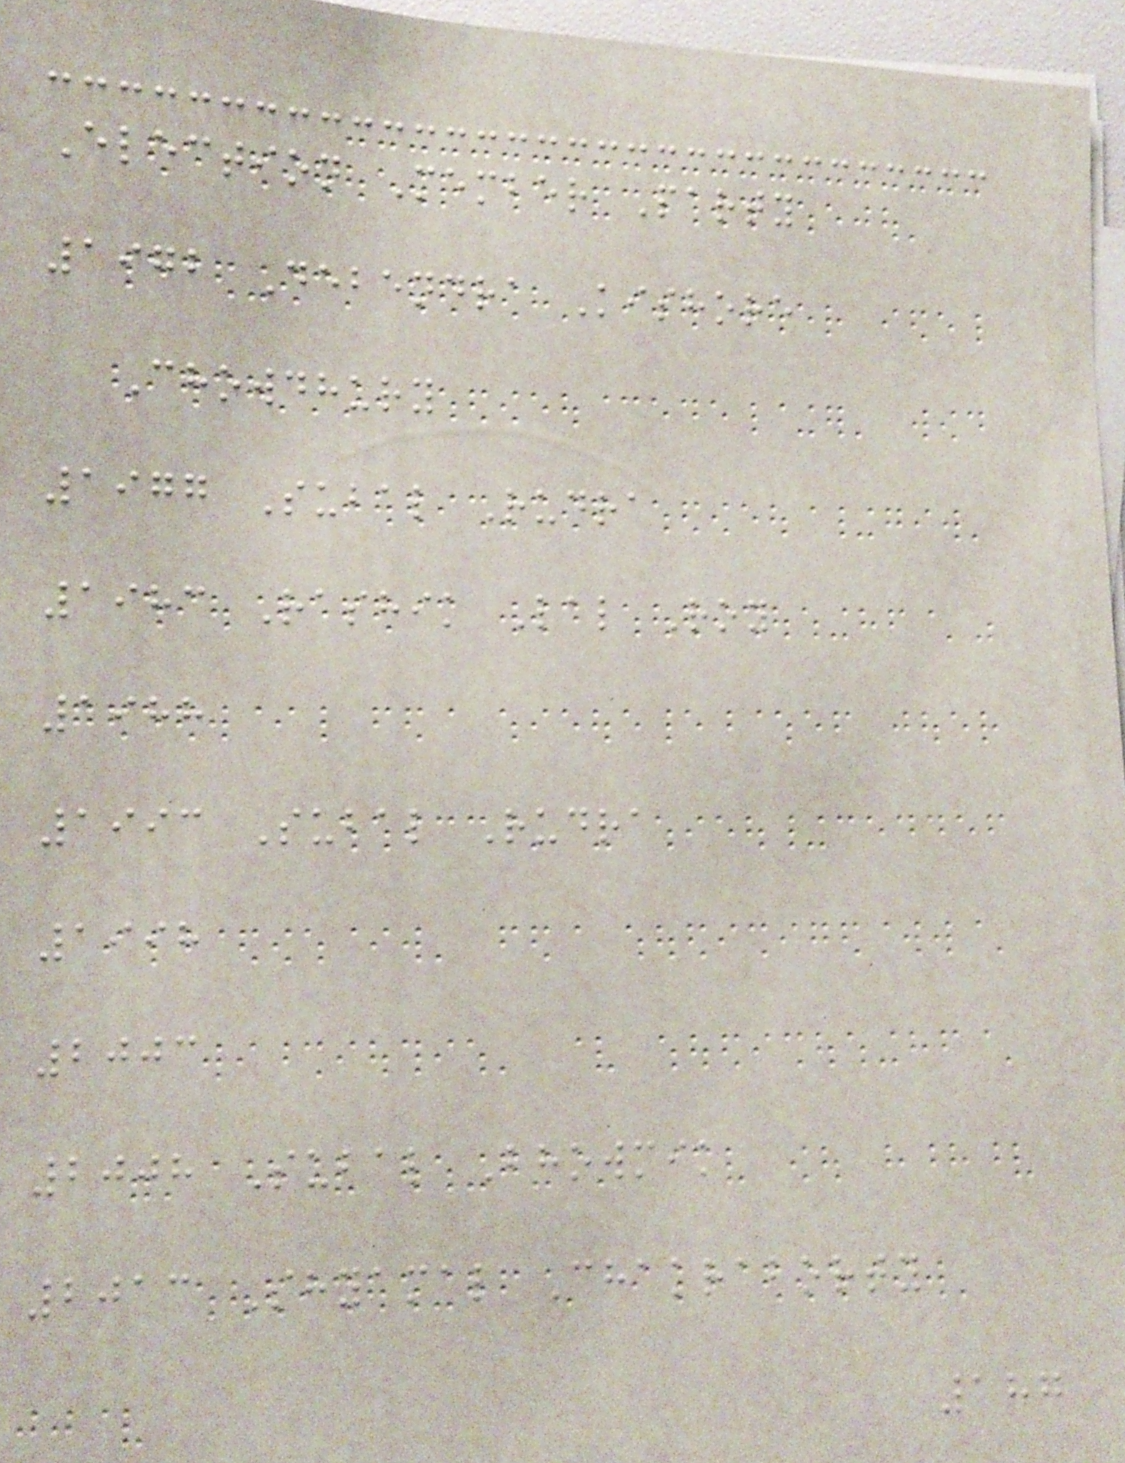Election Member Party
1972 Debendra Kishore
Chowdhury
1977 Subal Rudra
1983 Rashik Lal Roy
1988
1993 Subal Rudra
1998
2003
2008 Subal Bhowmik
2013 Shyamal Chakraborty
187
